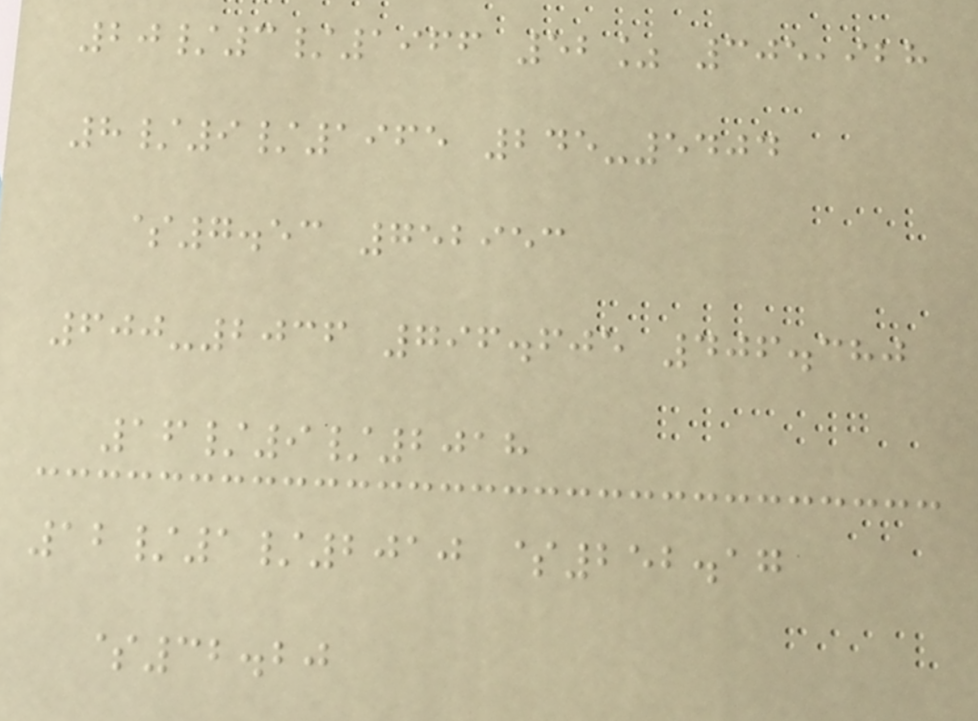20/3/1966 52% 305,928
8/9/1965 245-5404
$7.53 752953
600-2036 796.605 406.380
16/9/2018
12/1/2010 $252.17
$32.20
